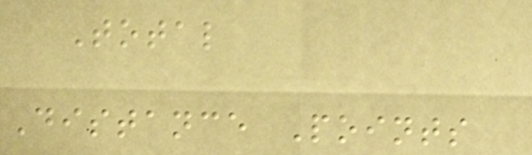Total
Distance Points
